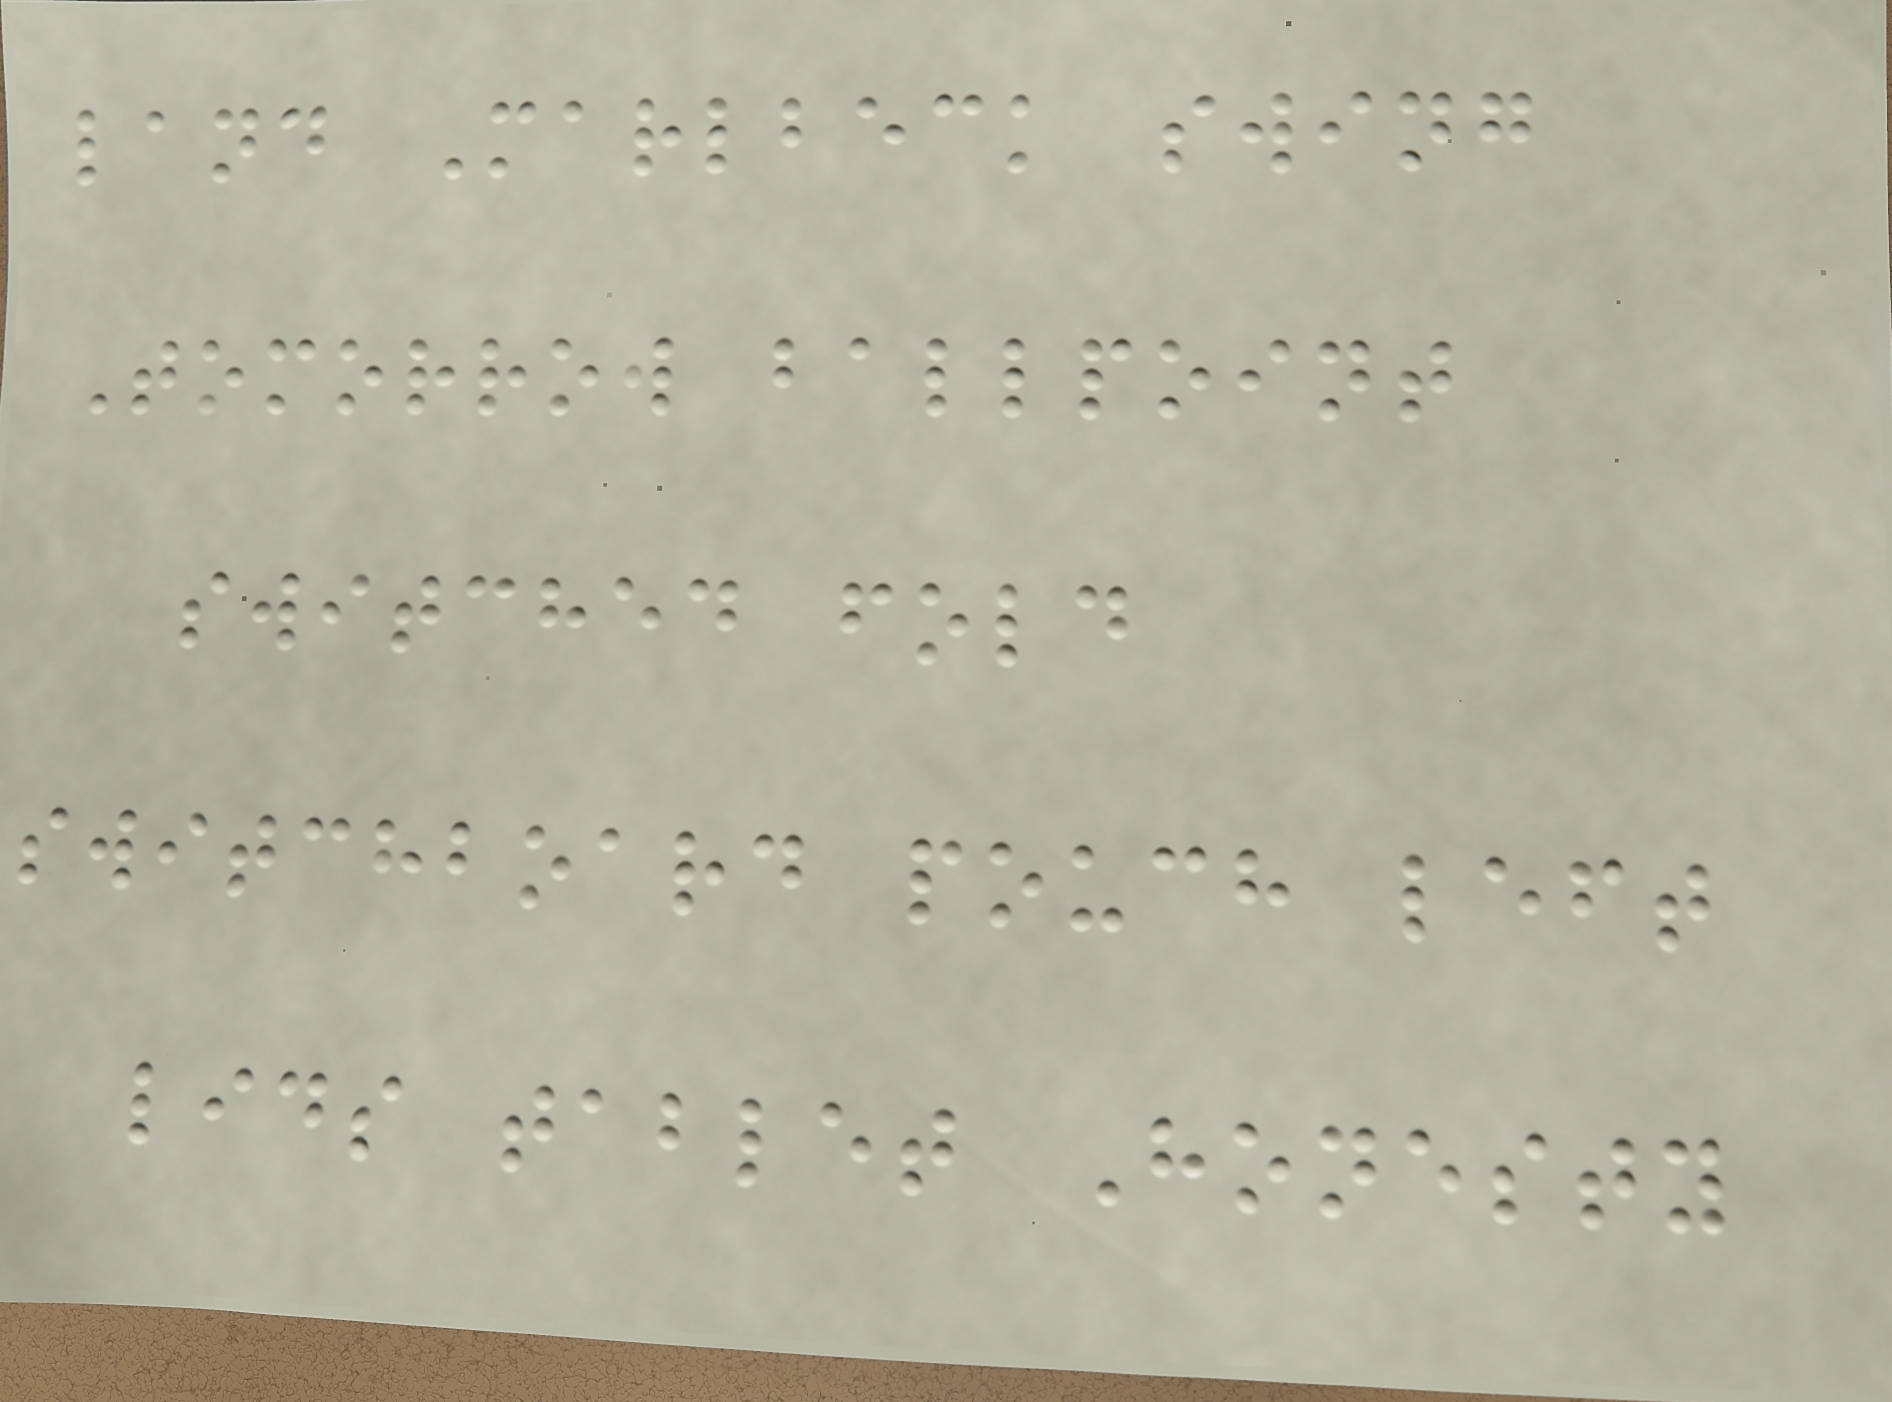land Marlbeck swing
Tomorrow ballpoint
switched fold
switchboard pouch left
lids tablet Honesty
